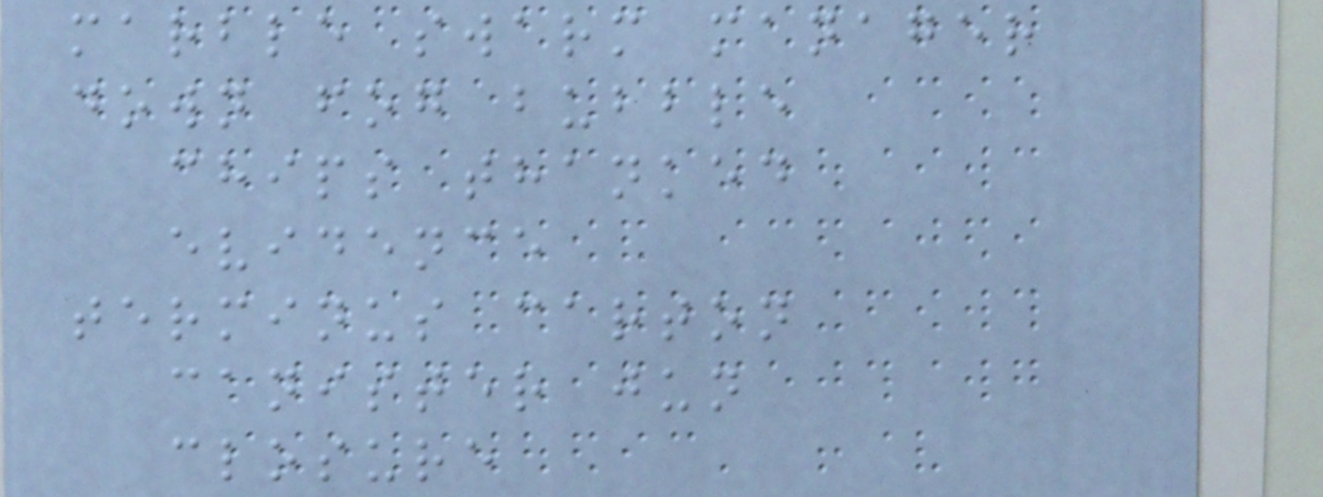marble swarm manager
down fog bubble
chips thanked
evidence
terminus carton
canister jun
closure
